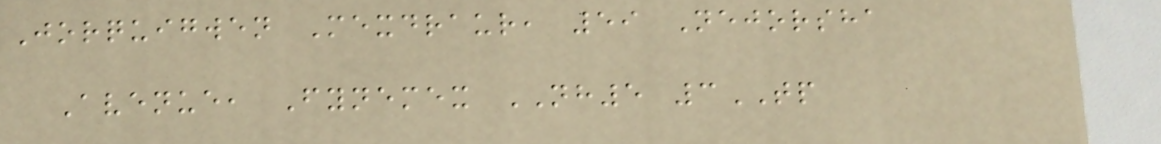Jorquigwen Mexdraur, 59 Nejorsha
Avenue, Fynemex NH5 3TP
